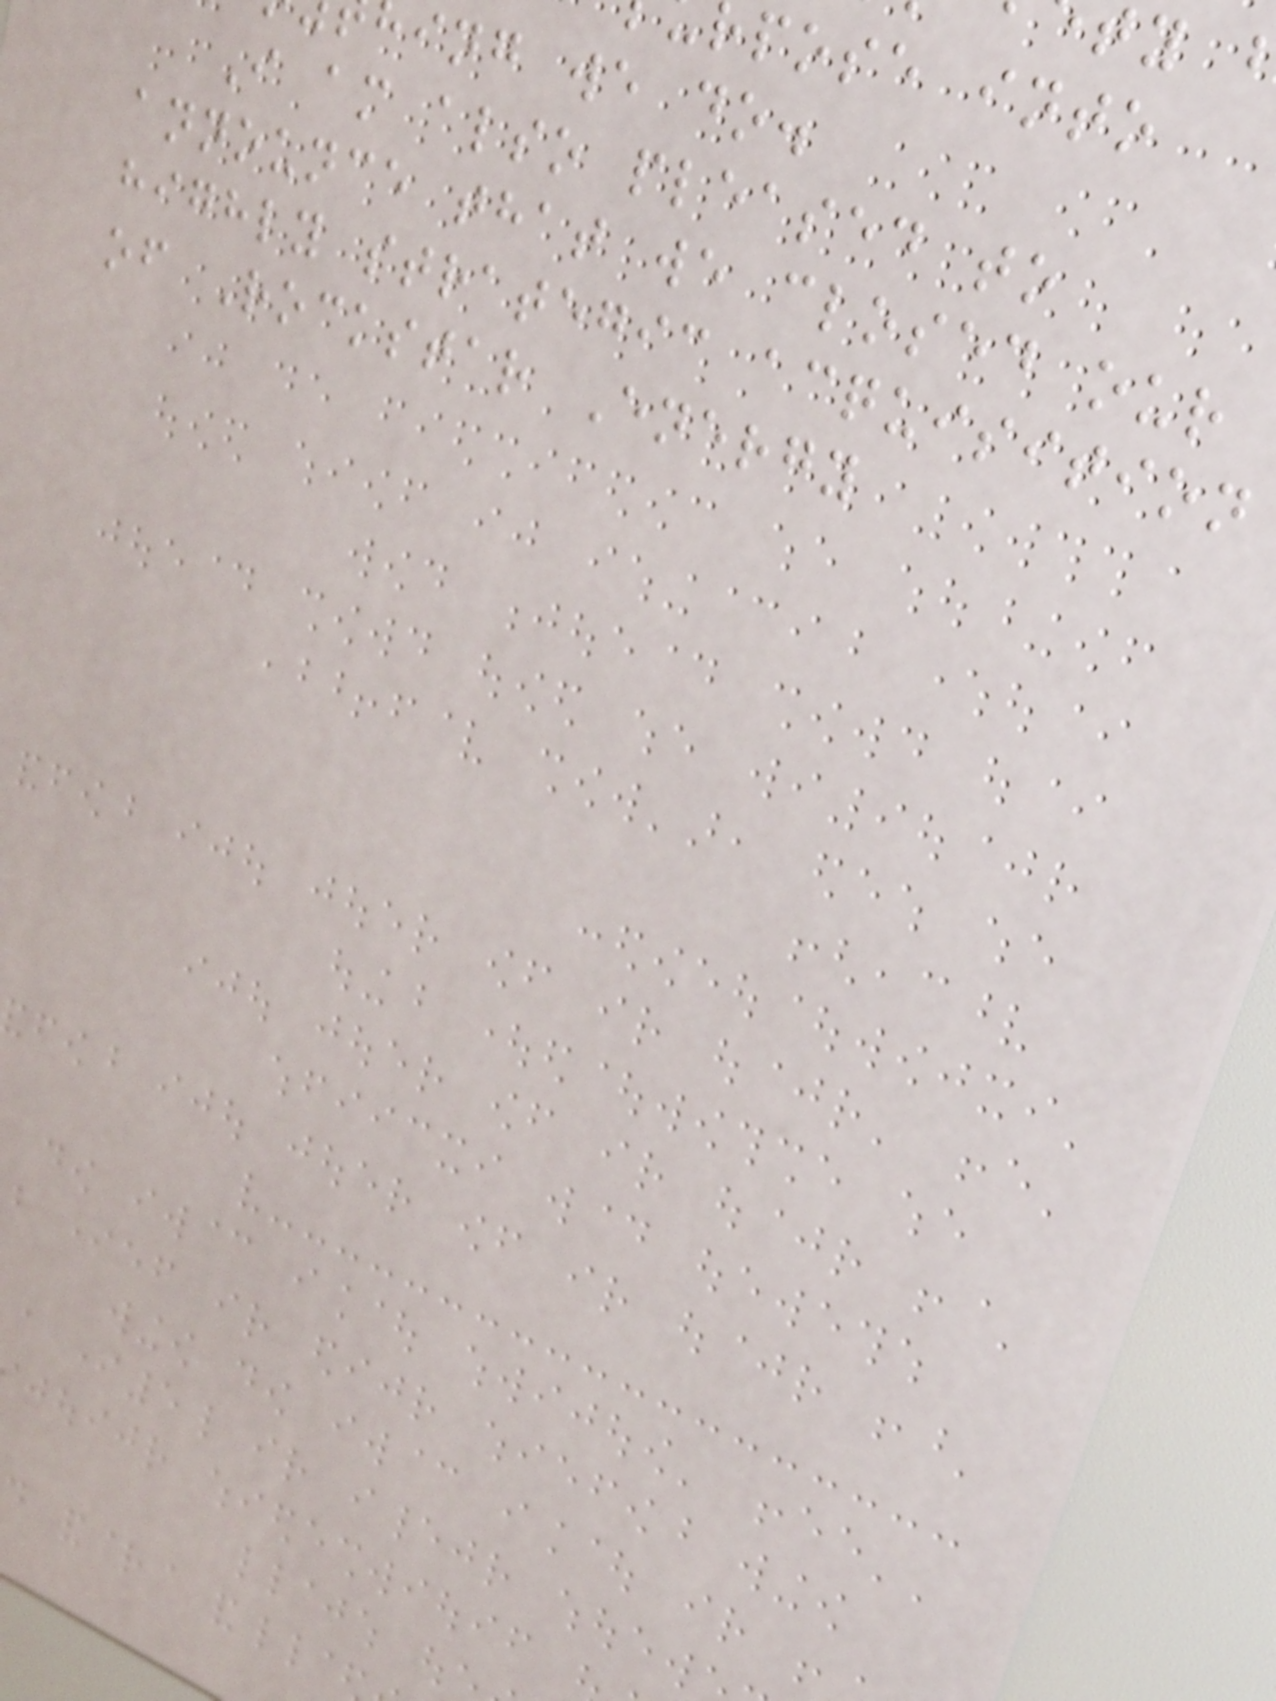pose into
ing we do.
I am also pleased to
announce that we closed our
highly strategic acquisition
of Rockstar Energy
